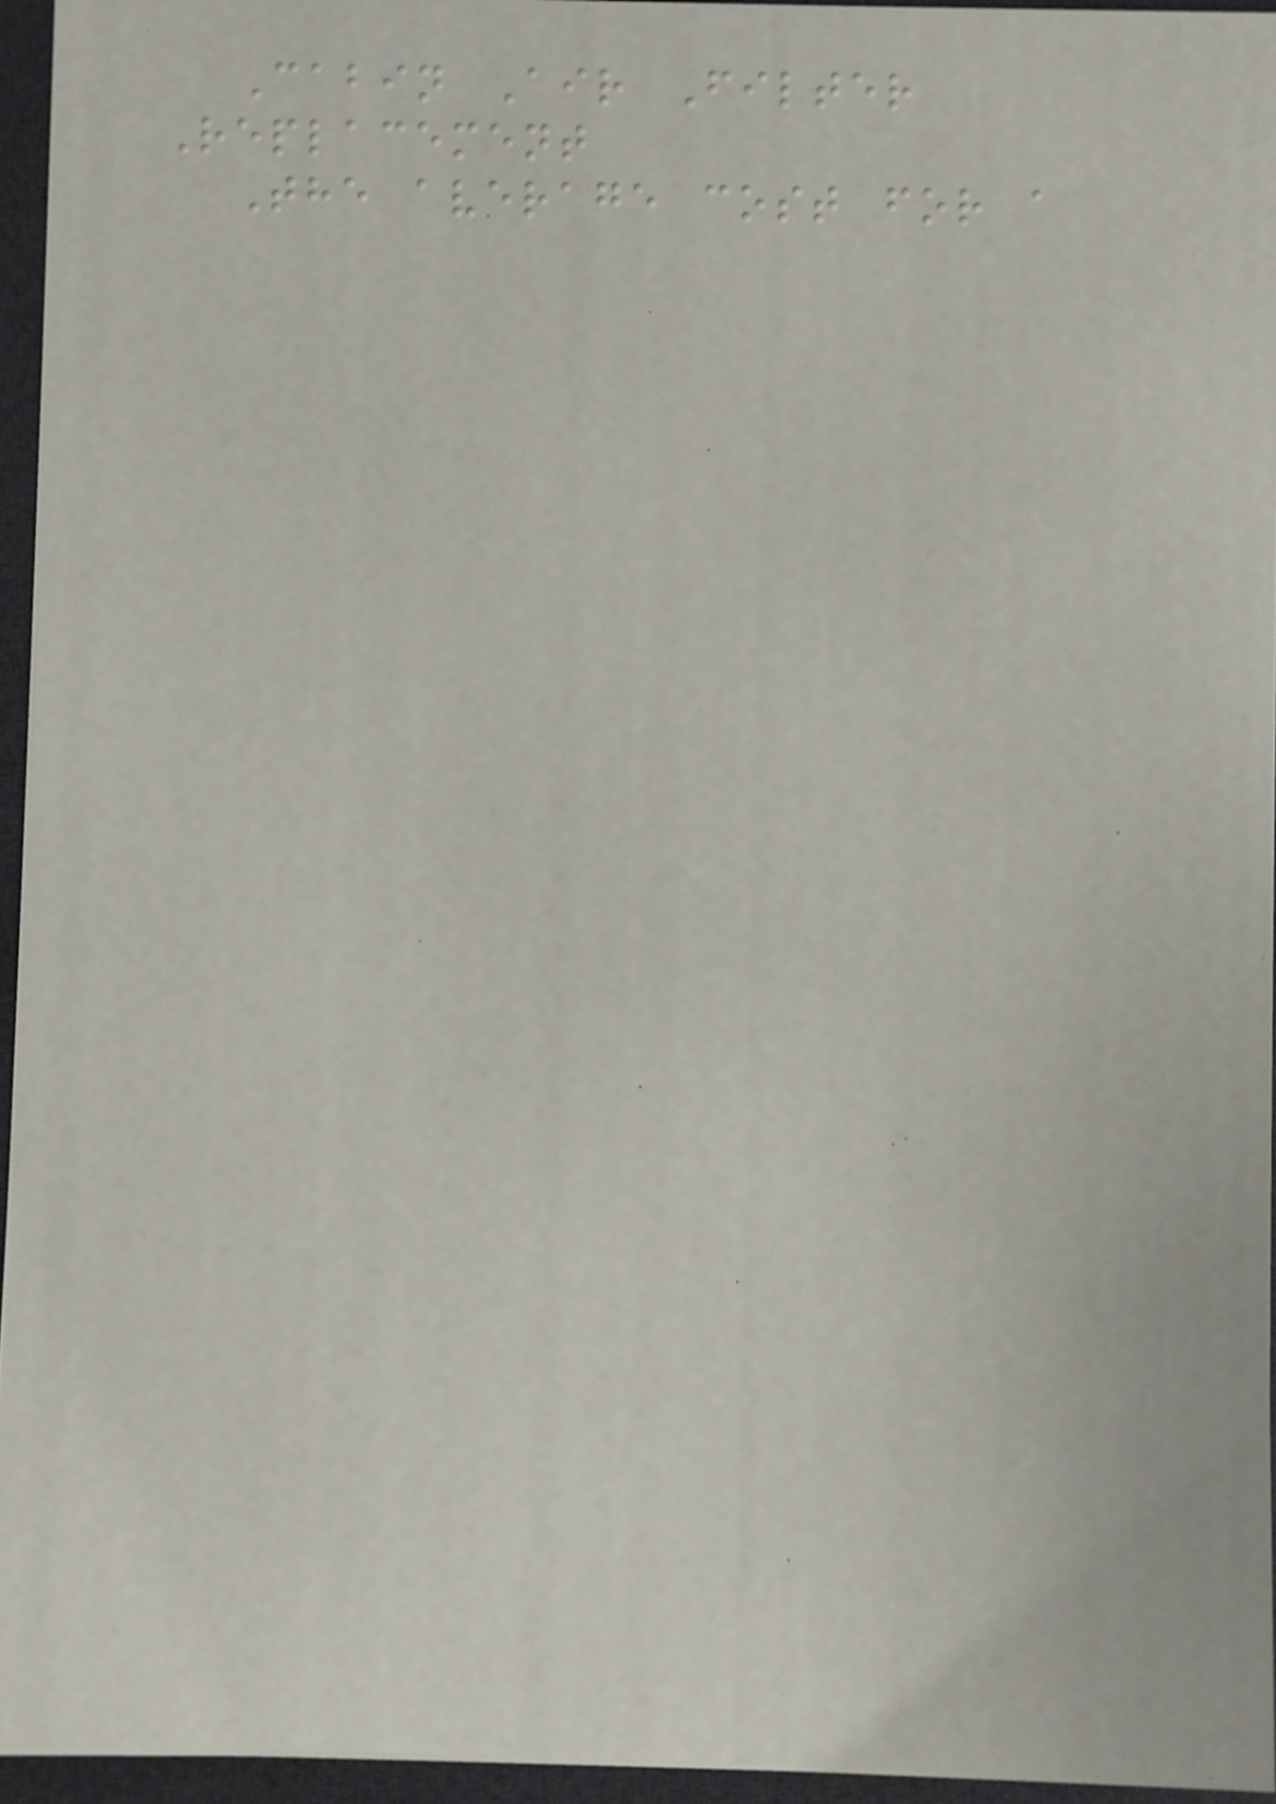Cabin Air Filter
Replacement
The average cost for a
